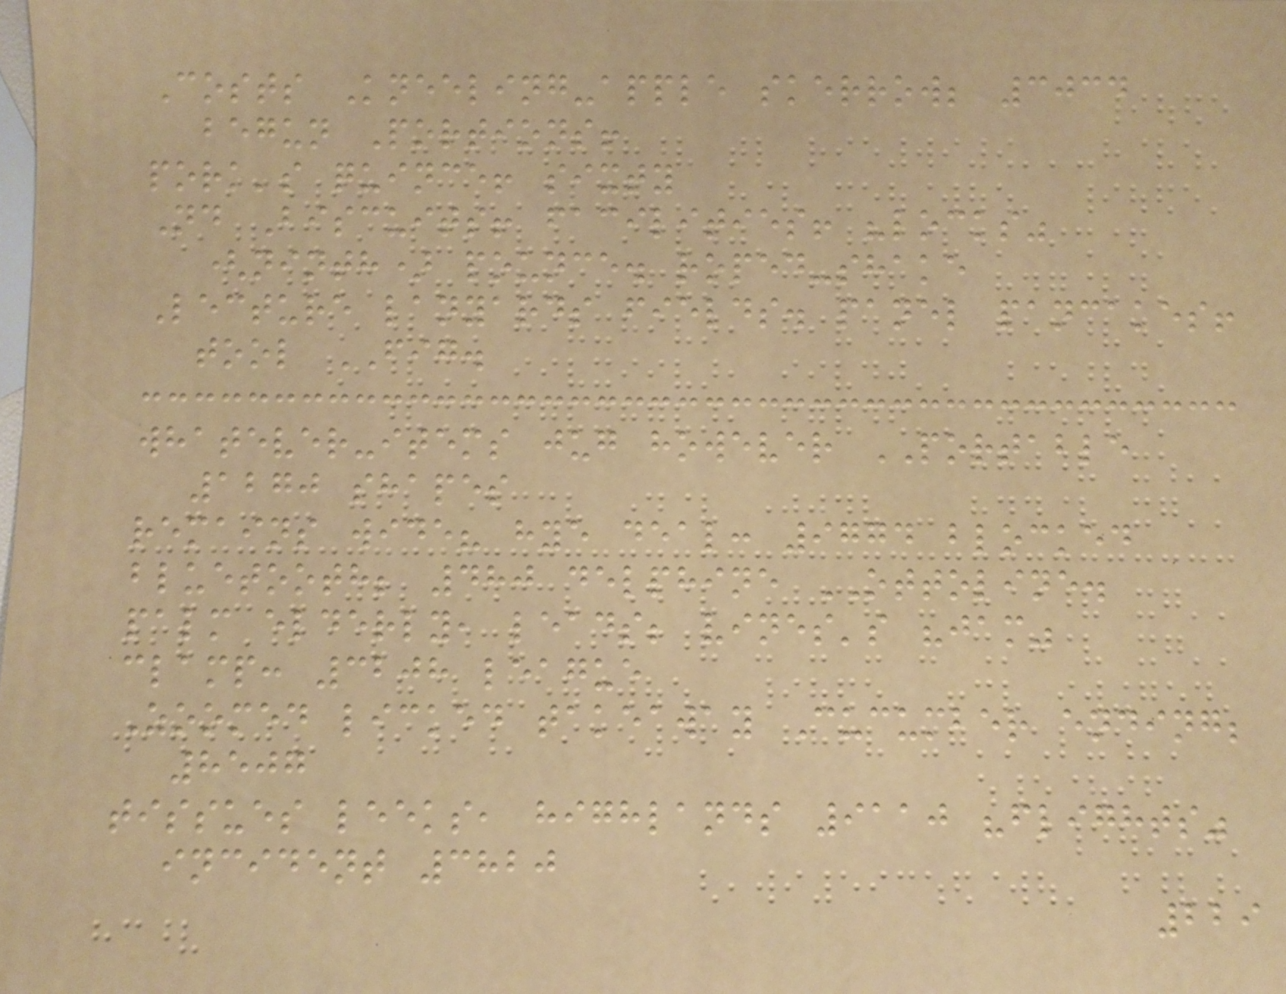Costs Kneeling-apple skerrow; 3034
begun Portions!
pork's quince! sixty
Nd Biscuits! facilities! "locks"
(ninth) pounce. roped-shake
Lecture lanyards fields. panel pancakes!
tool FIG.
whatever-items jug however PORTABLE
1270 shapes
remains wide? hye deal: 9774 blocked
bluetooth; 480 delphine OTTOLINE.
palm elderly, leads; vines's "jam"
clamp: 3208 league
Zoomed licked takeaway Cucumber ending;
8507
tissues leeks, highlands 9110 "flights"
incident 3820
229
